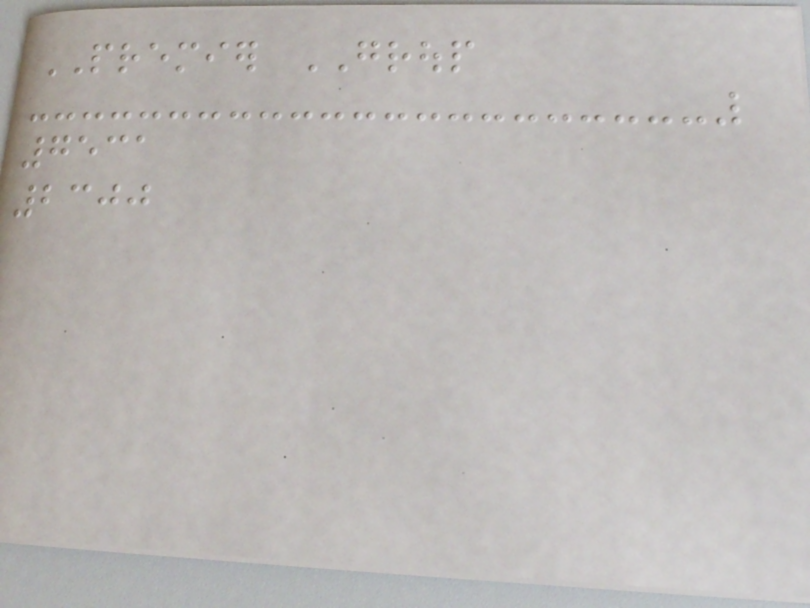PREMIER GROUP
7531
2300
